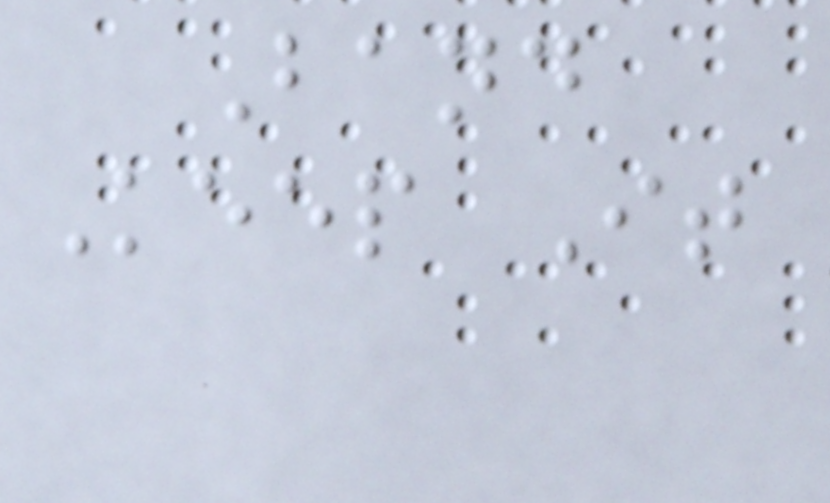Band
Keep It
